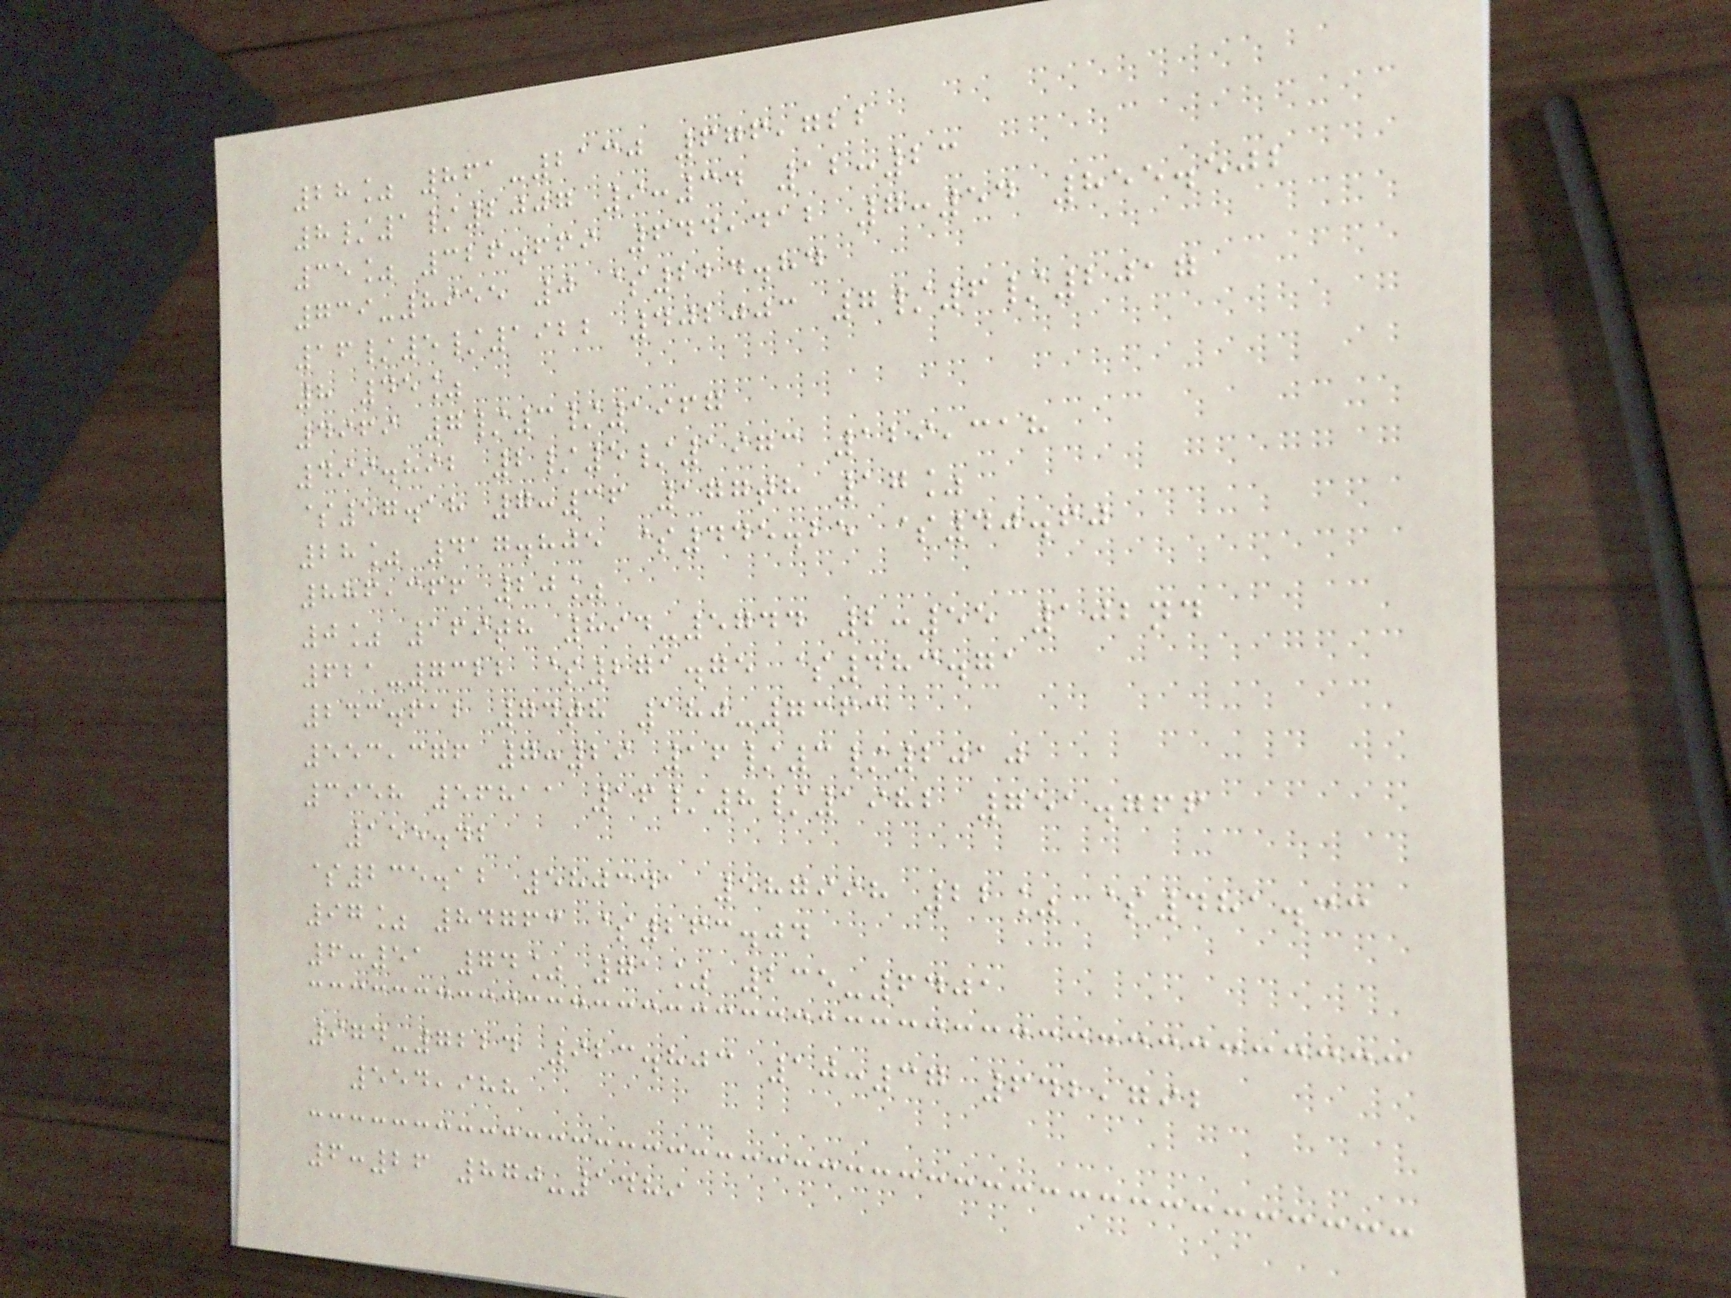28% 861-2130 676,722
8/1/2007 9:34 12:23
35% 326.669 644,412 7:54 855.502
739-8955 0 $224.84
16/5/1922 402003 7/6/2017
8 45%
4969 7/3/1967
499.892 2/5/1973 129,318
$57.18 7:36 177th 17%
28% 417.805 $445.25 $40.60
886,366 20%
0% 169th 894-5744 2:55 102nd
621-7322 $271.75 $483.71
243.612 74th 180-7363
553,376 7:29 16/3/2010
3958 56811 16/8/1982 751.766
155.42
$235.12 580341 587998 22% $481.33
97% 84763 $263.04
6:51 74% 71% 235-6401
974-7224 923.803 10:37 642,792
554,988
6:26 870-1489
